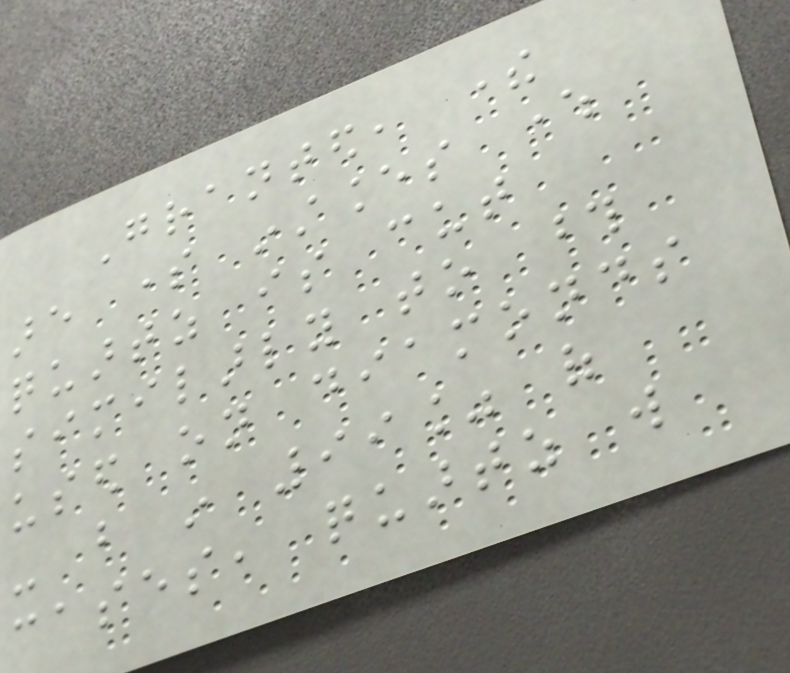Granted, there
are some instances where
quartz is cut
similarly to those
used on diamonds
- but in 99% of
cases, quartz will
